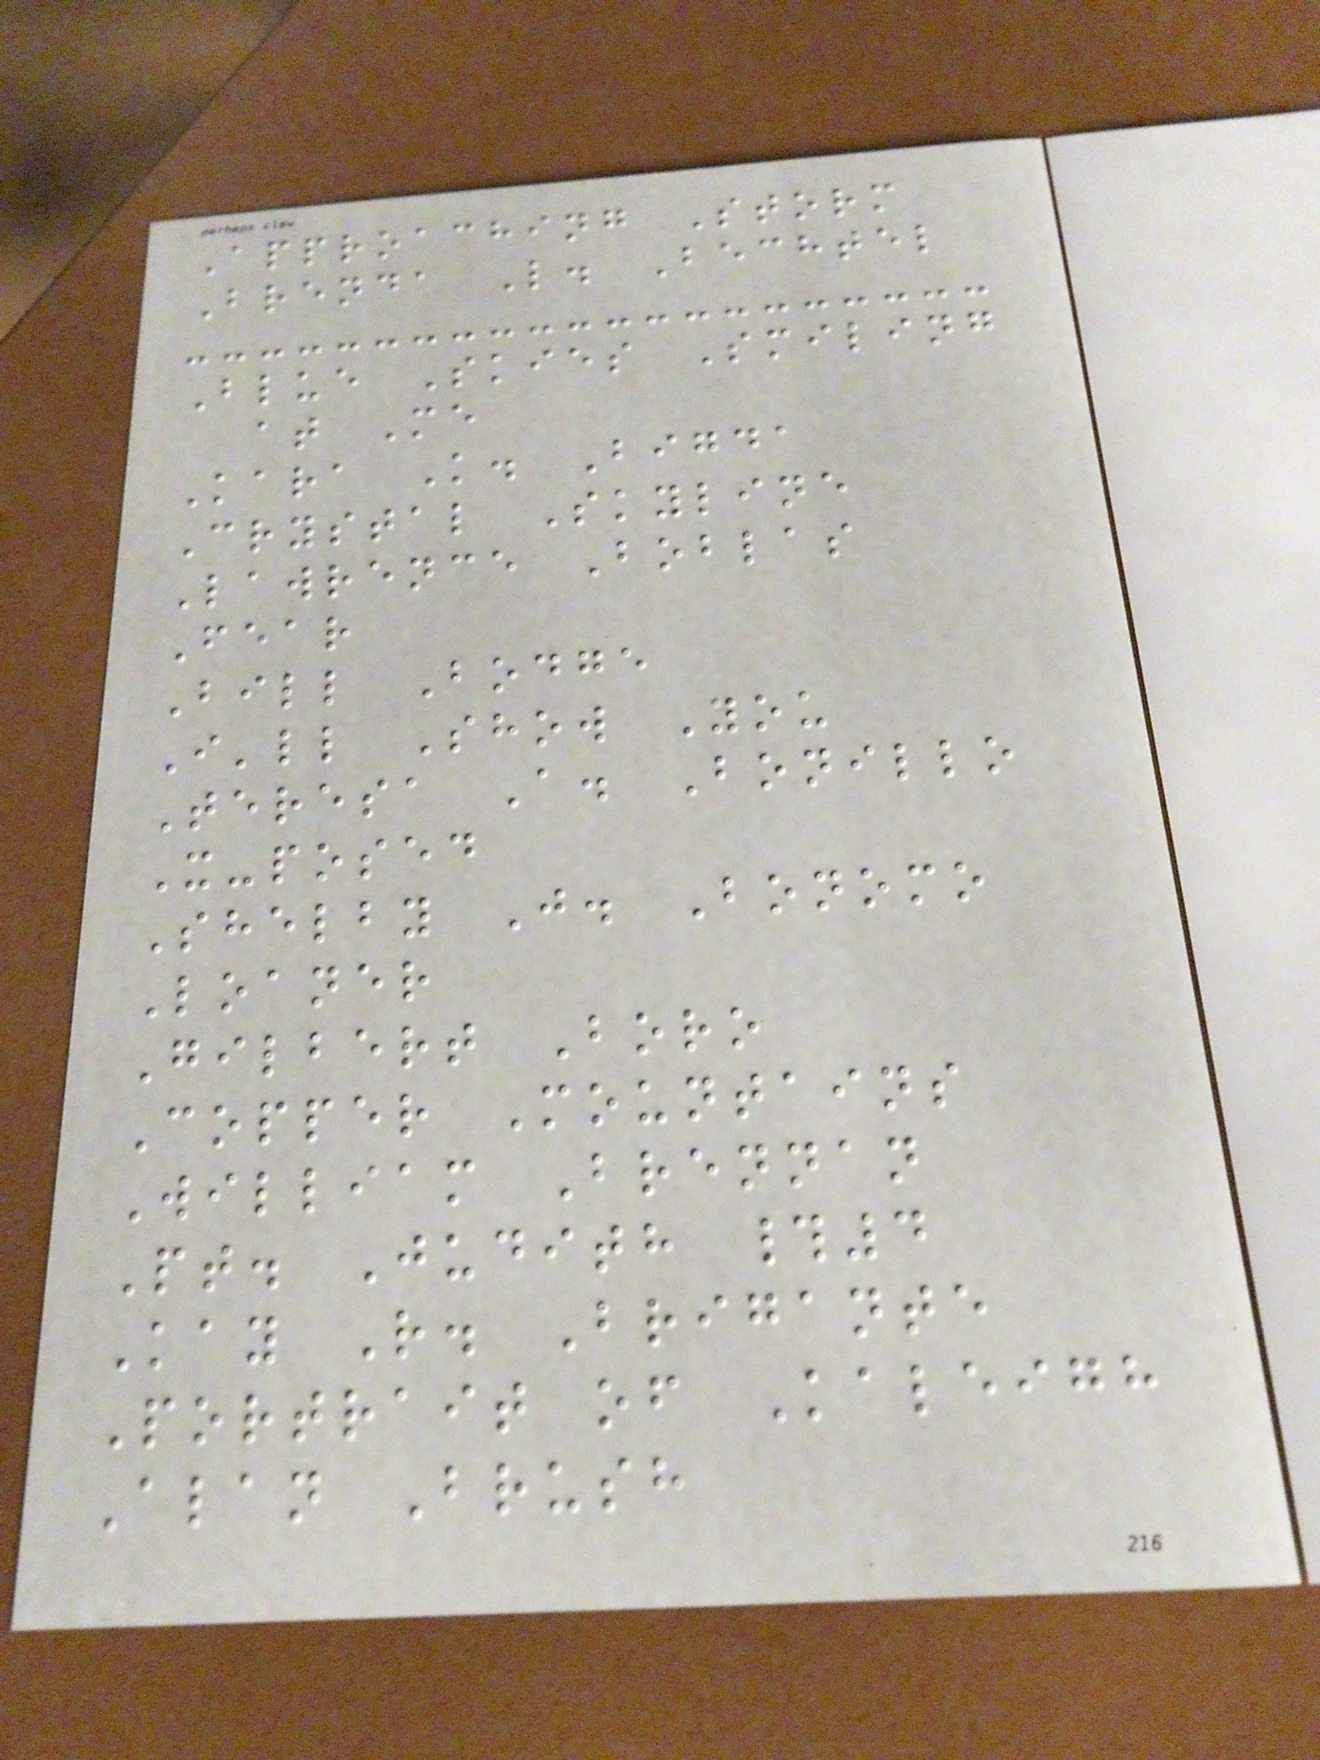Approaching Storm
Brenda L. Bechtel
Blue Skies Smiling
at Me
Kara K. Bigda
Crystal Skyline
Lawrence Boblas
Fear
Bill Bodge
I'll Show You
Teresa A. Bonillo
X-posed
Shelby J. Bonomo
Loaner
Gilbert Boro
Copper Mountains
William Brennan
Pt. Judith #4
Kay R. Brigante
Portrait of Kaleigh
Alan Brush
